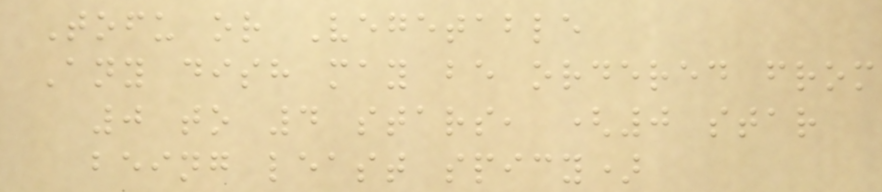Tofu or Vegetable
Any dish may be ordered from
0 to 4 stars, (0 star
being least spicy)
